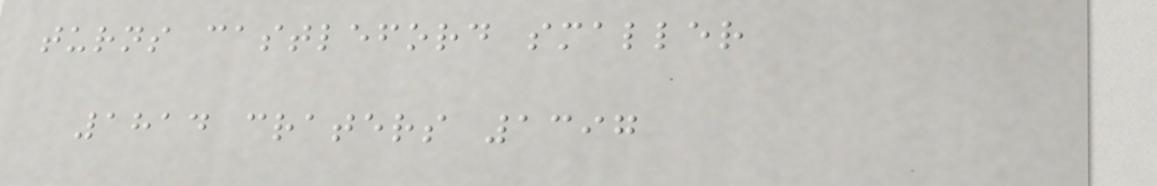turns castleford smaller
1814 craters 1397
